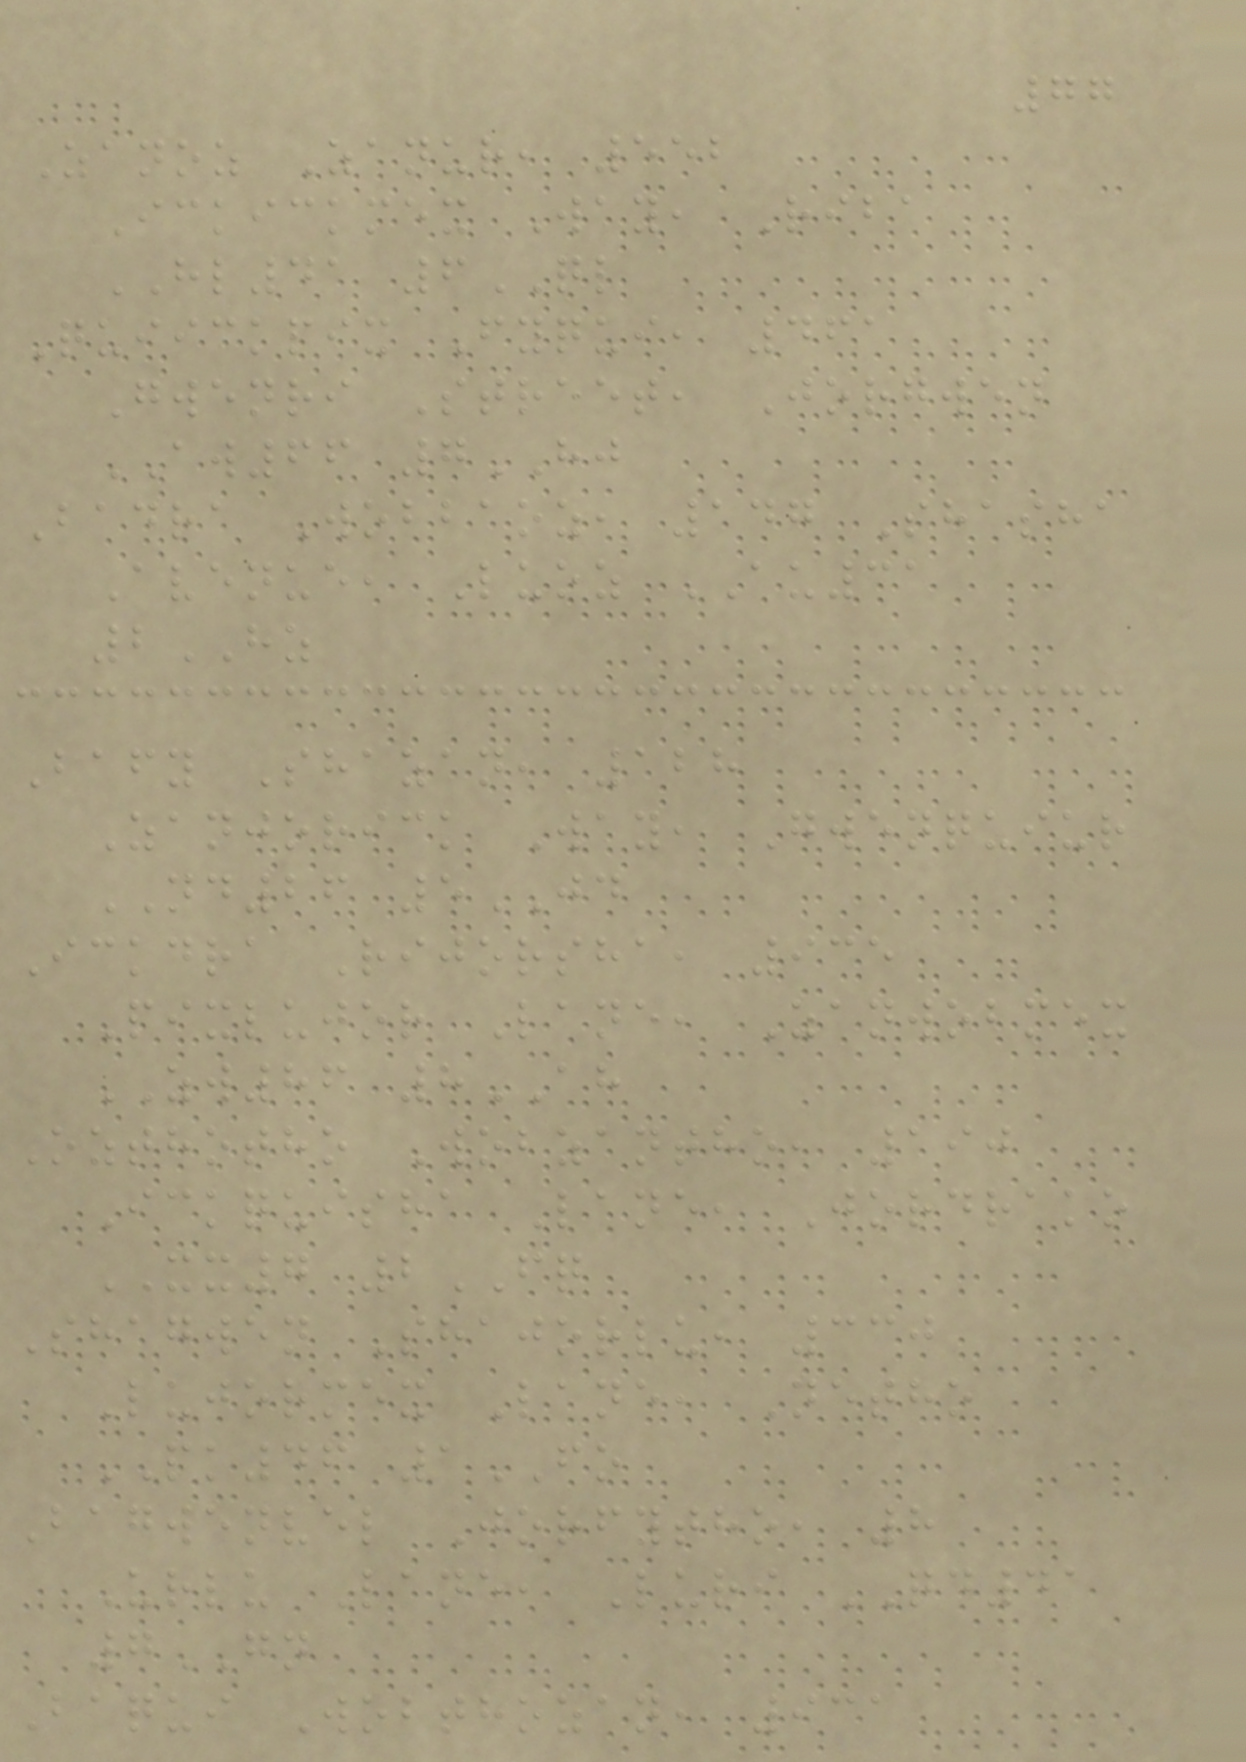77
Zanoz Zanur, 552
Ickickmex Way, Riba
HL41 6QL
Quiickpix Fyqui, 461
Gwenri Street, Jorgwen
AW66 7HJ
Badra Wobbaoz, 147 Shasha
Avenue, Luoz AU31
2HZ
Bafy Shazan, 128
Zanjorick Way, Gwenquiur
ND26 5JD
Ickdra Rijorsha, 935
Pixlujor Lane, Zanwobmex
ZW86 8AH
Ozthotho Wobzantho, 190
Ickquisha Lane, Jordrako
XX7 2FQ
Shagwen Shajorlu, 330
Lujormex Lane, Netho
PK46 1FO
Bagwenvel Jorfytho, 8
Urlu Lane, Luri QD41
7GN
Baqui Wobthozan, 931
